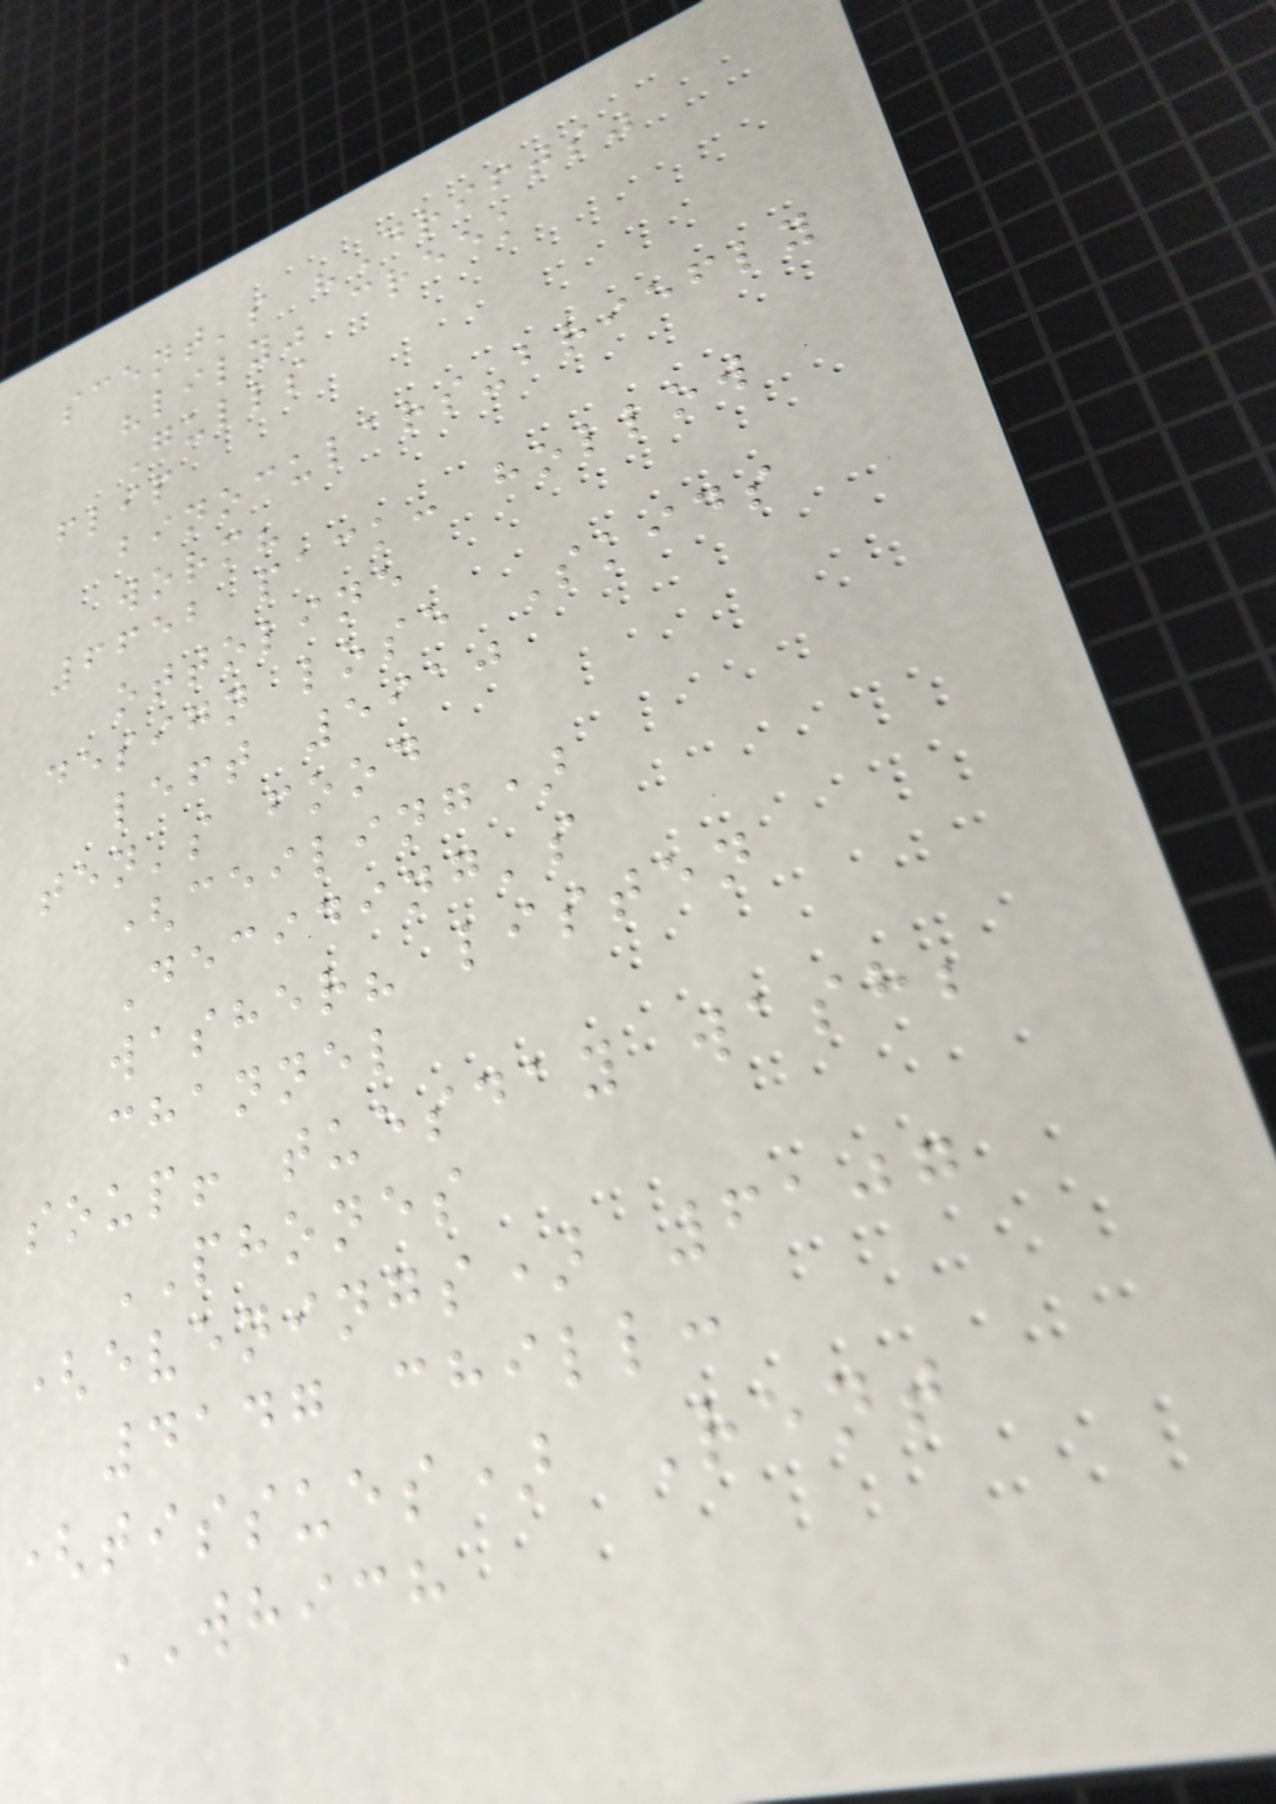scent's "Drifts"
"lily" creek
Gulls
flip
binoculars-briefly
worm?
6652 pack: hollow
ottoline
design lose Skids
left 5910
ten's food
(ceiling)
Deciding's
washer? listen
channel
soup! tuesday wash;
PHONES
(evenings) 6107
4147 chill:
(tissues) Rent
WHICH
